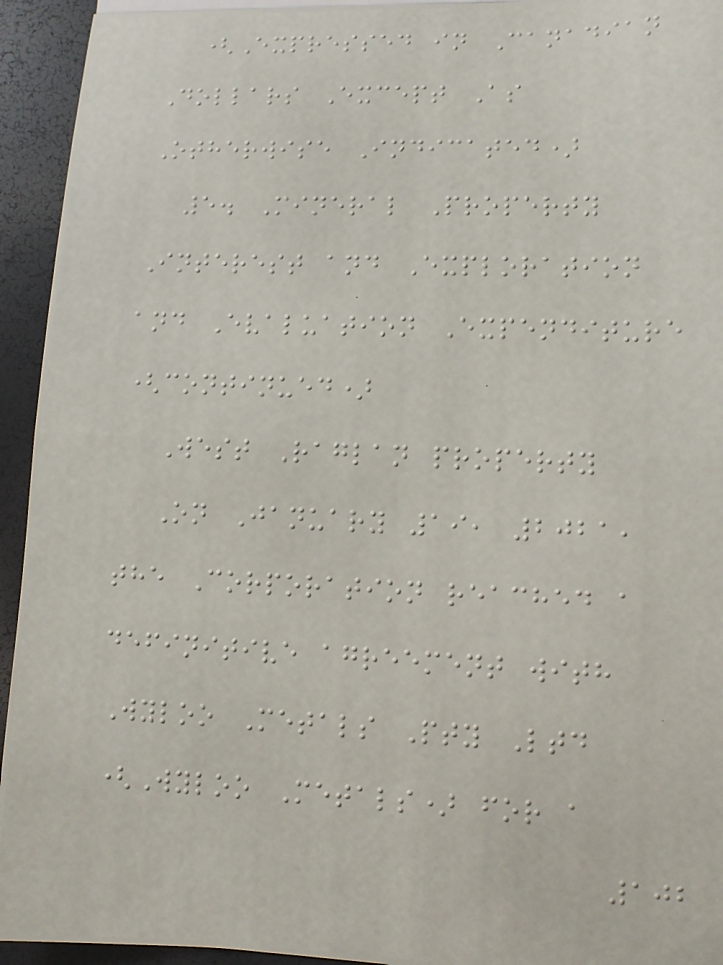(Expressed in Canadian
Dollars Except As
Otherwise Indicated)
5. Mineral Property
Interest and Exploration
and Evaluation Expenditure
(continued)
West Raglan property
On January 19, 2021,
the Corporation reached a
definitive agreement with
Wyloo Metals Pty Ltd
(Wyloo Metals) for a
102
